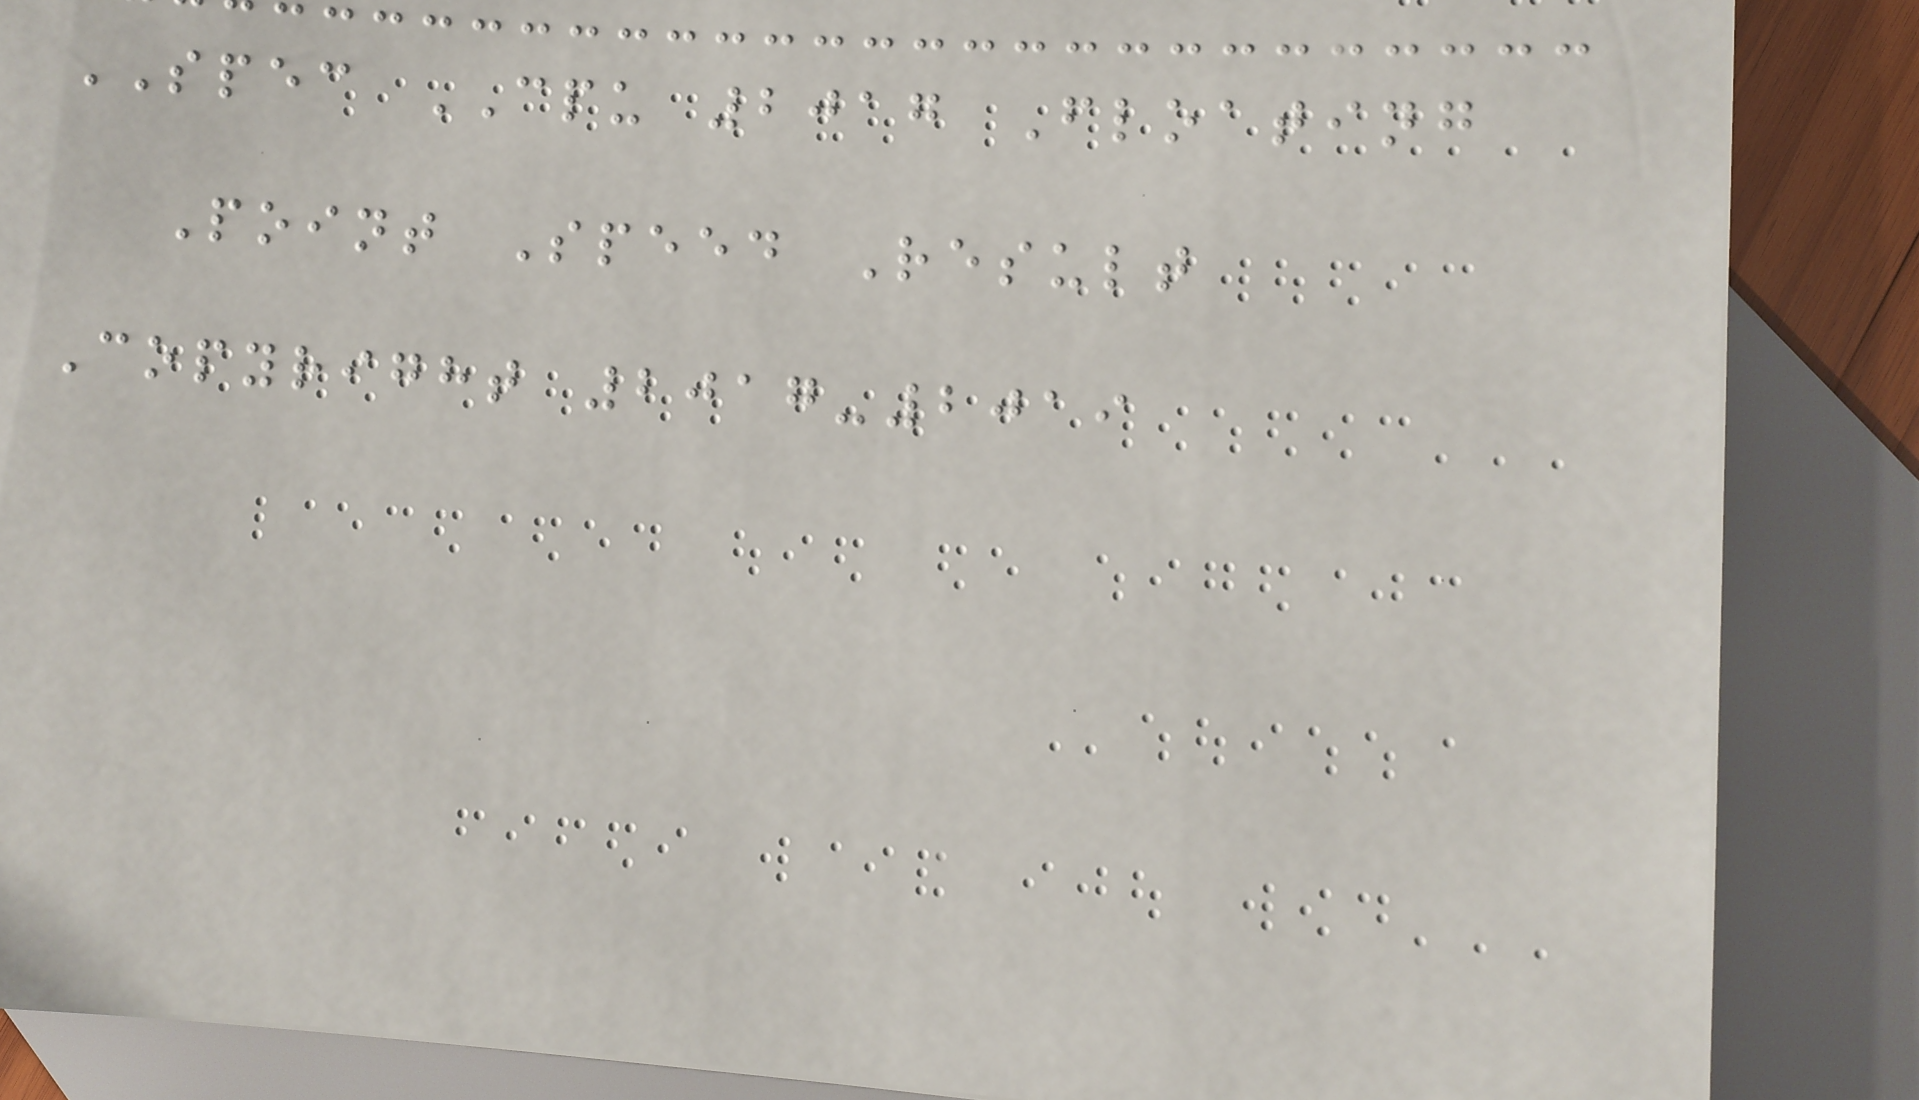SPEC CPU 2017 Floating
Point Speed Result
Copyright 2017-2019
